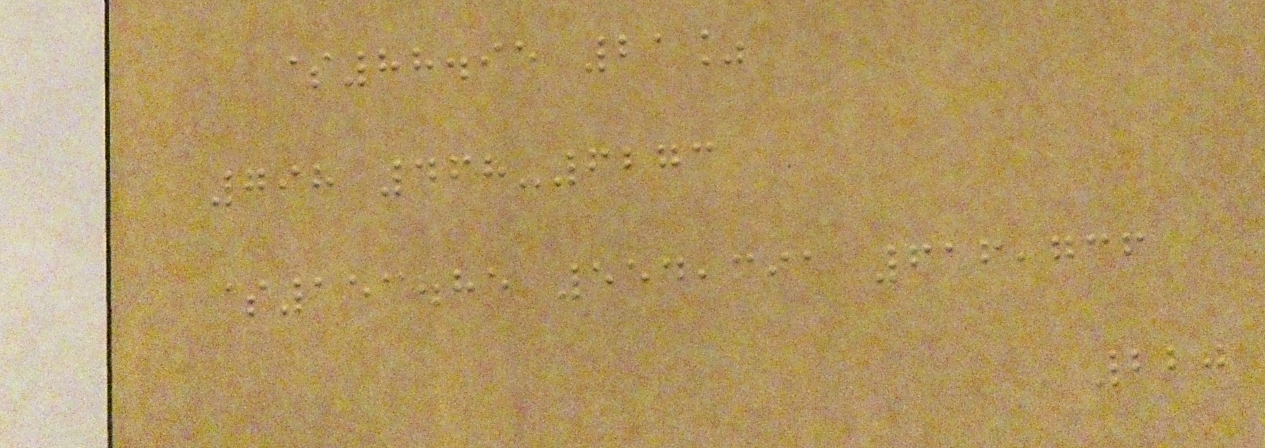$88.95 21%
798 468-6273
$153.85 554,391 616,736
220
